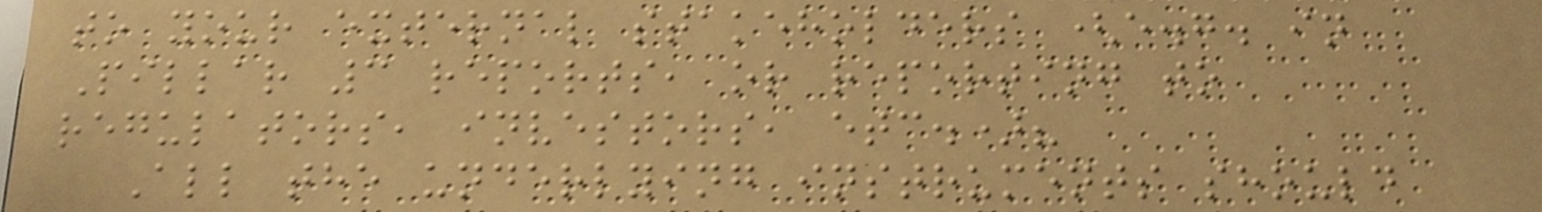to your external stakeholders (e.g. in
Pillar 3 reports, or reporting to
regulators, investors, etc.)?
All the underlying instruments should
